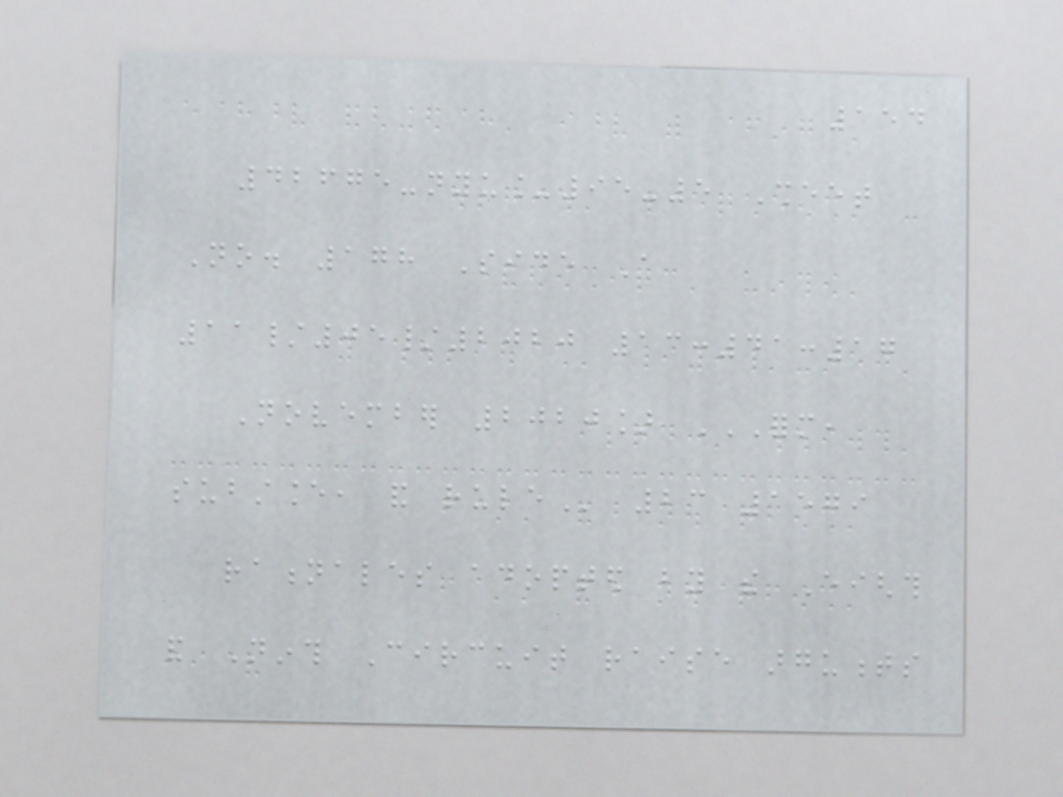154
42675-nyu_95-5 Sheet
No. 178 Side A
11/05/2020 13:41:17
November 2020] FORM,
SUBSTANCE, AND RULE 23 1579
rationales adopted by the Eighth
and Ninth Circuit raise arguments
